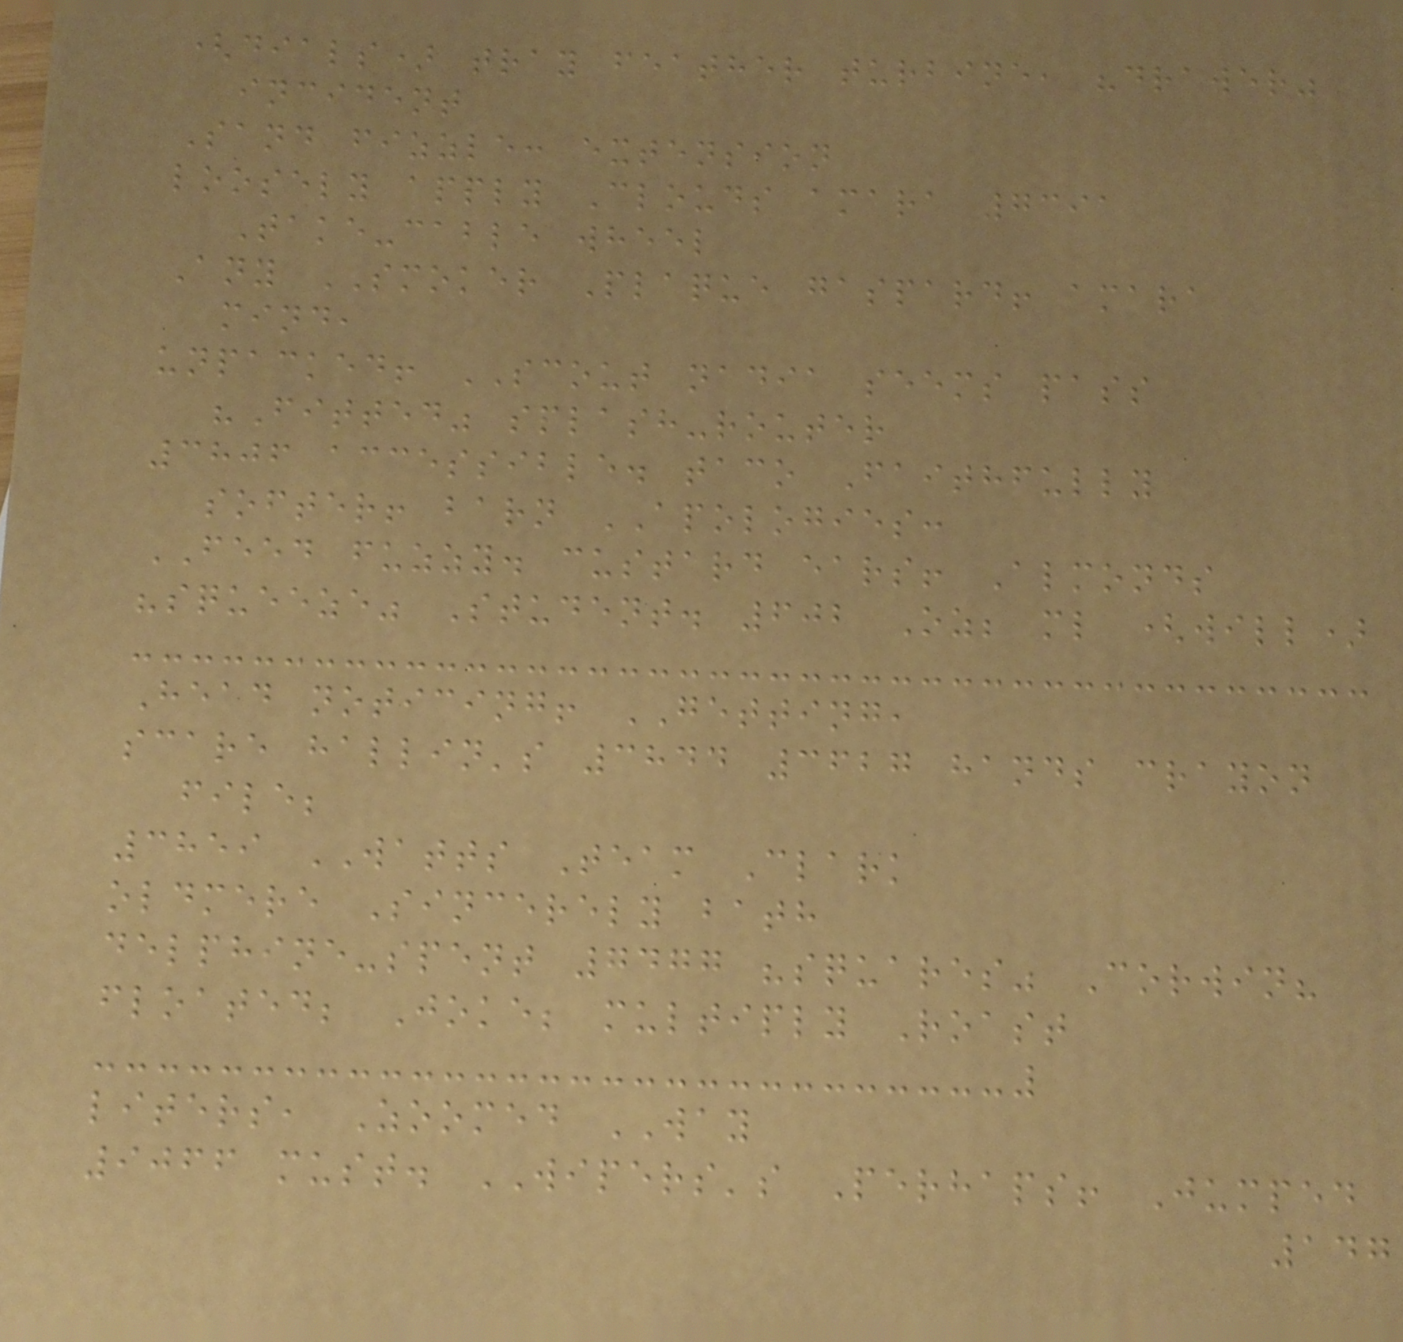(dials) tray feather turbine, "drawer"
incident
Sand fizzle: extension
loosely apply Clouds amara 7391
Take-cable wheel
Any SMOKER Plaque gaspard! amara
mind,
unpacked! SCOUT nadia seems pass
"Fitted" splash-router
3806 accessible. taco Faithfully
softer! barn APOLOGIES:
FEED fuzzy. custard ears! Almonds
"squeeze" Student. 602 Oz; ml (will)
Head noticing! GETTING,
scare hallin's 3844 3627 hands crayon
file;
3859 WATTS Team Clark
oldmere Sincerely bath
delphine-spent 7477 "squares" Corwin?
floated; Joke; multiply Roast
liters, Zoomed WAY
9066 must. WIPERS's Perhaps! Jumped
147
